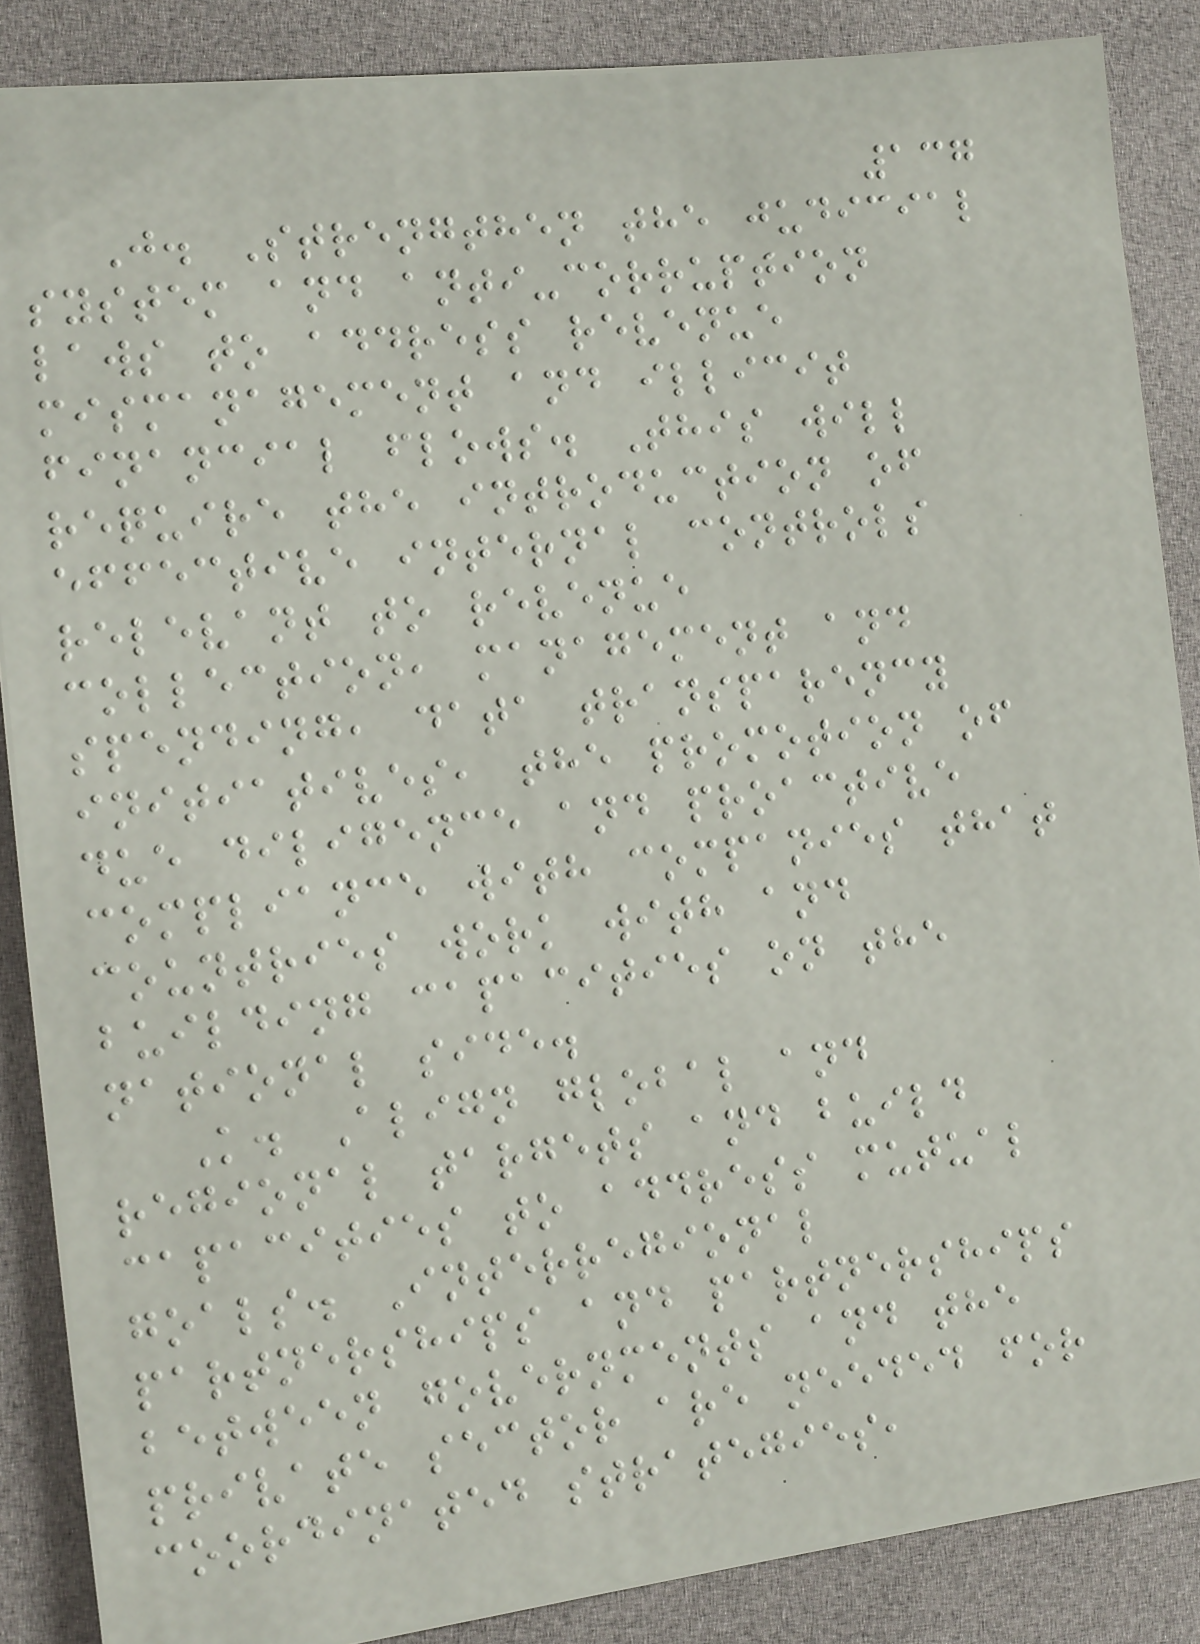137
J. Strengthen the judicial
system and anti-corruption
laws to address revenue
mismanagement and illicit
financial flows. This will
require the introduction of
effective internal controls
relevant to revenue
collection, management and
spending, data transparency
initiatives, the promotion of
due diligence and proactive
compliance with companies that
countries work with and
building capacities on the
national side.
K. Align global and
regional targets and build
capacities to address mutual
goals. Interregional
partnerships and partnerships
between governments and the
private sector are needed for
coordinated strategies,
